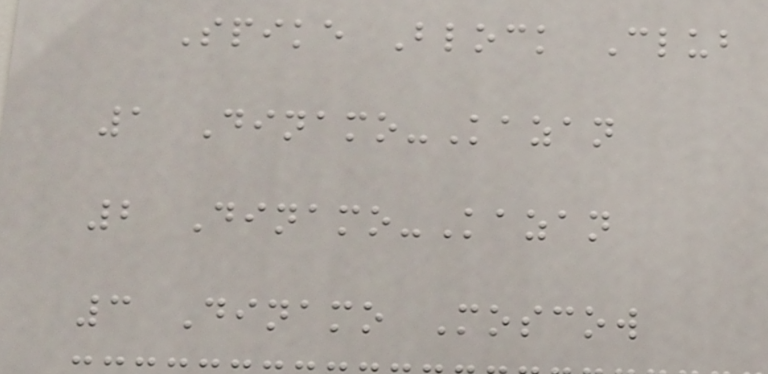Spike Block Club
1 Dinamo-Kazan
2 Dinamo-Kazan
3 Dinamo Moscow
